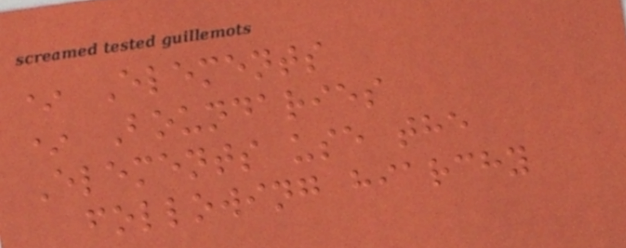* Elements
* Boundaries
Elements use the
following hiarchy
